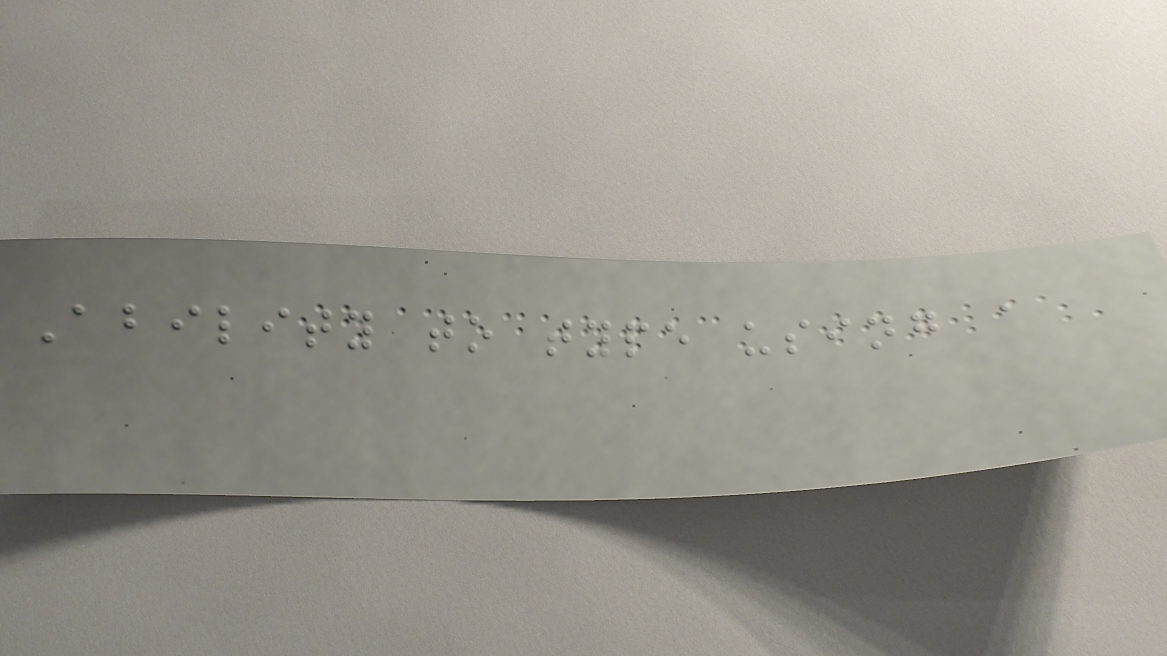Ability to type using a
